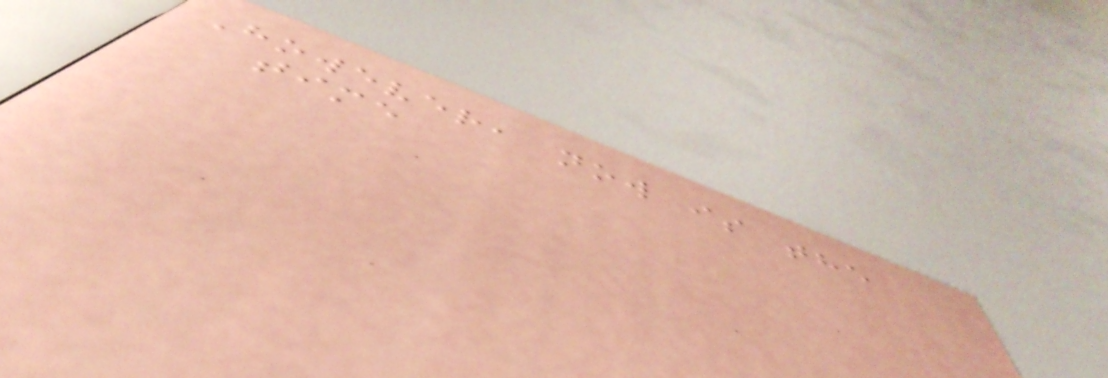However, now is the
time
